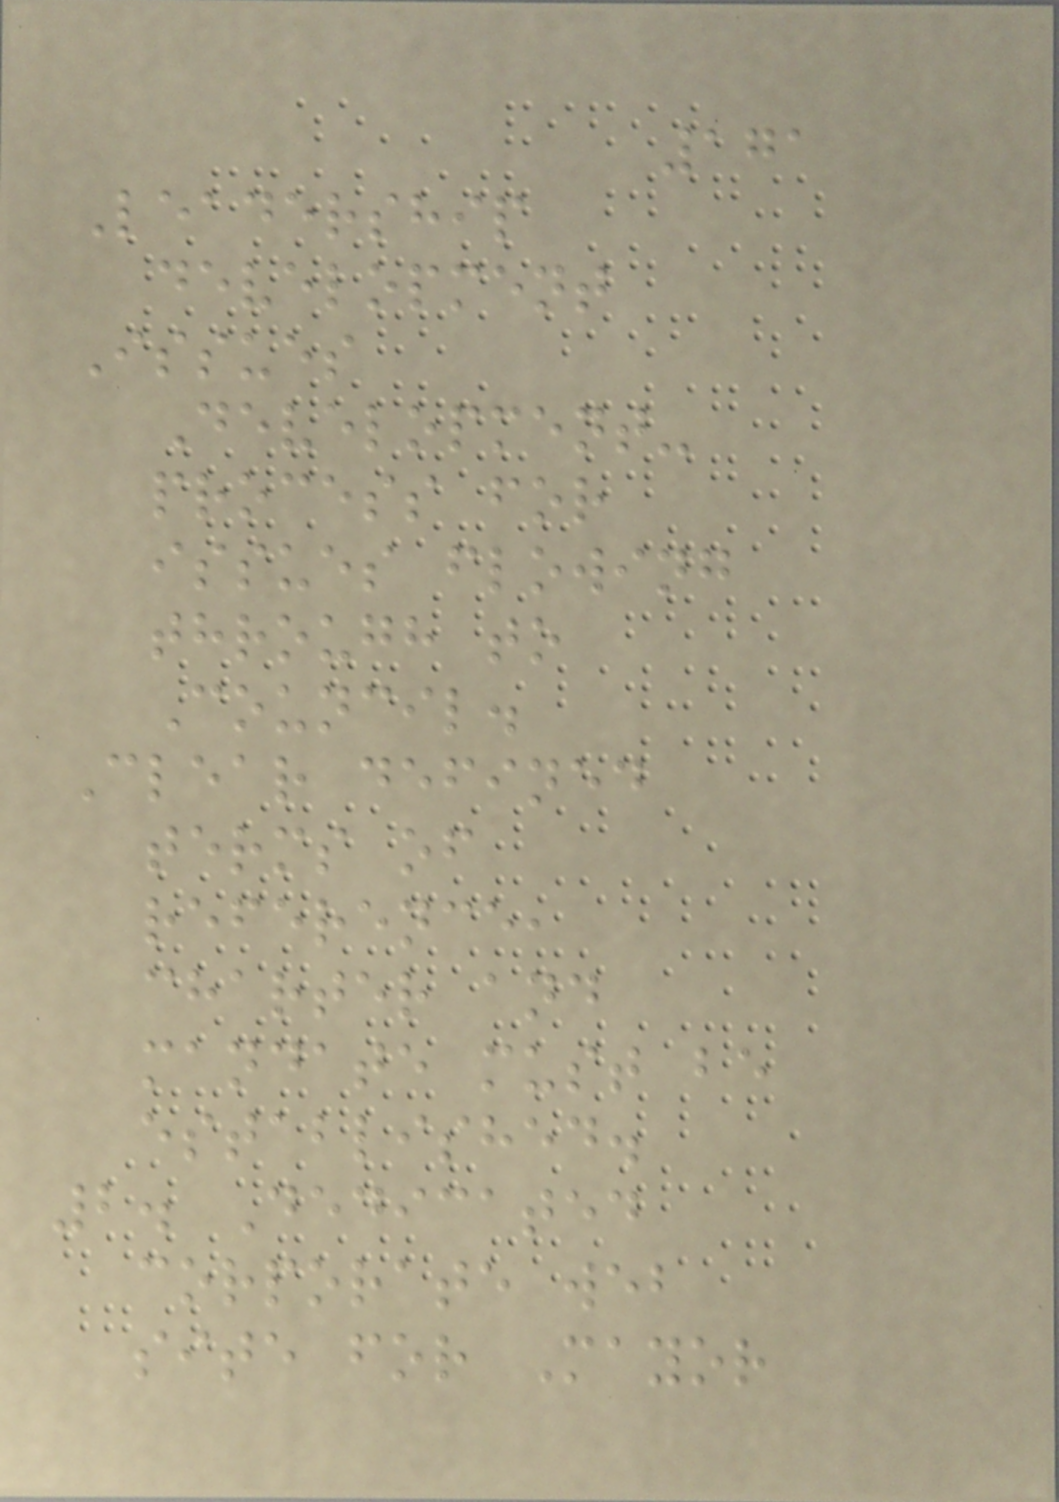171
Leadership
development
Issues
Development-
process for
issues flowing
through to
Council.
Clear defined
terms of
reference,
charter and
mandate must be
established.
2. Dedicated
corporate web
site for Mayor
